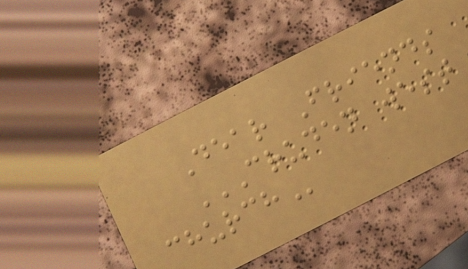Dear Friends
CRUDEN WEST
CHURCH
